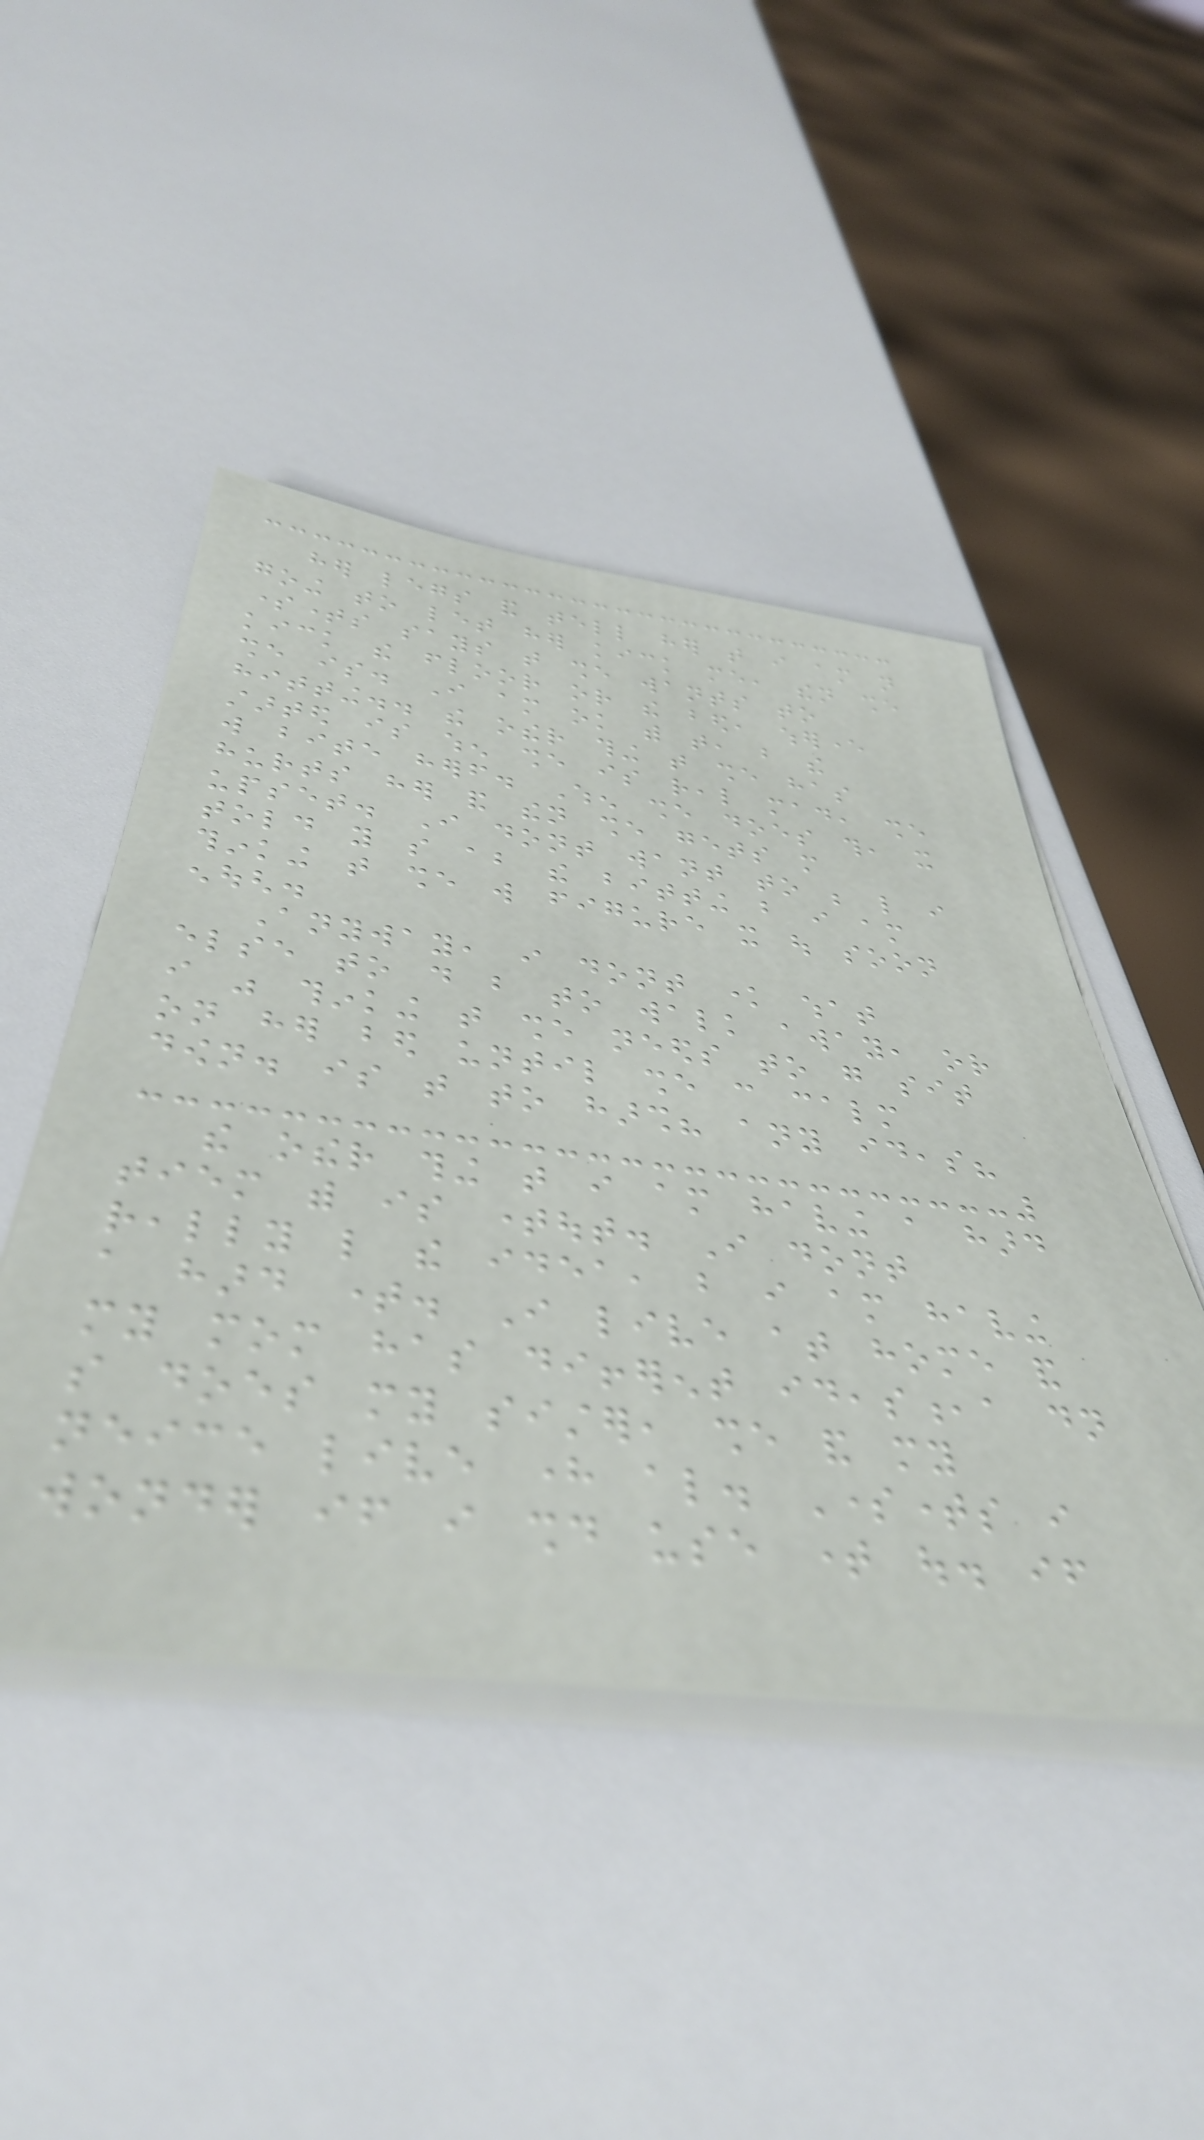her legs and tell her that i am not
going to let her kick me, then she
sometimes says that she wants to
kick the floor or the bed, wherever
she is. I am ok with that, but the
hitting.. the other thing that she has
started is when she is real mad, she
will bite herself. When she does this, it
hurts her and then she gets more
upset. I dont want to be like i
told you so about the bitting but i am
thinking that she will figure it out soon
enough.
Anyway, i dont know what
else to do but to walk away, or
i was thinking that she needs to go sit
on her bed until she can calm
down. is that to harsh? any ideas?
the other thing that i am having a hard
tiem with is timeout. I dont
really like the idea, but i am having
a hard time. I live at home and
my mom has different ideas,a dn
so does my sister, she and my
neice live here also. Sometimes i
wonder if i should use time out. if
